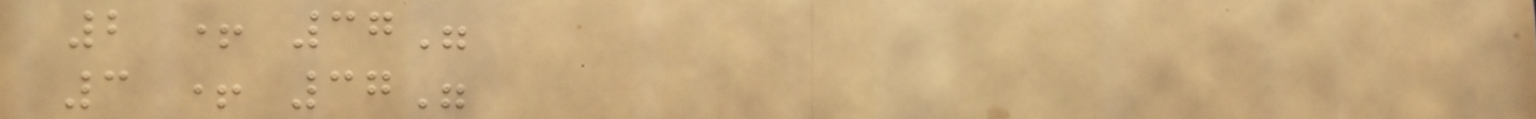2 + 37"
3 + 37"
